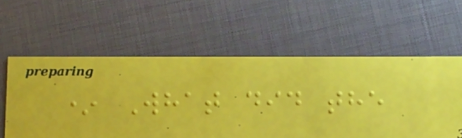* What did the
